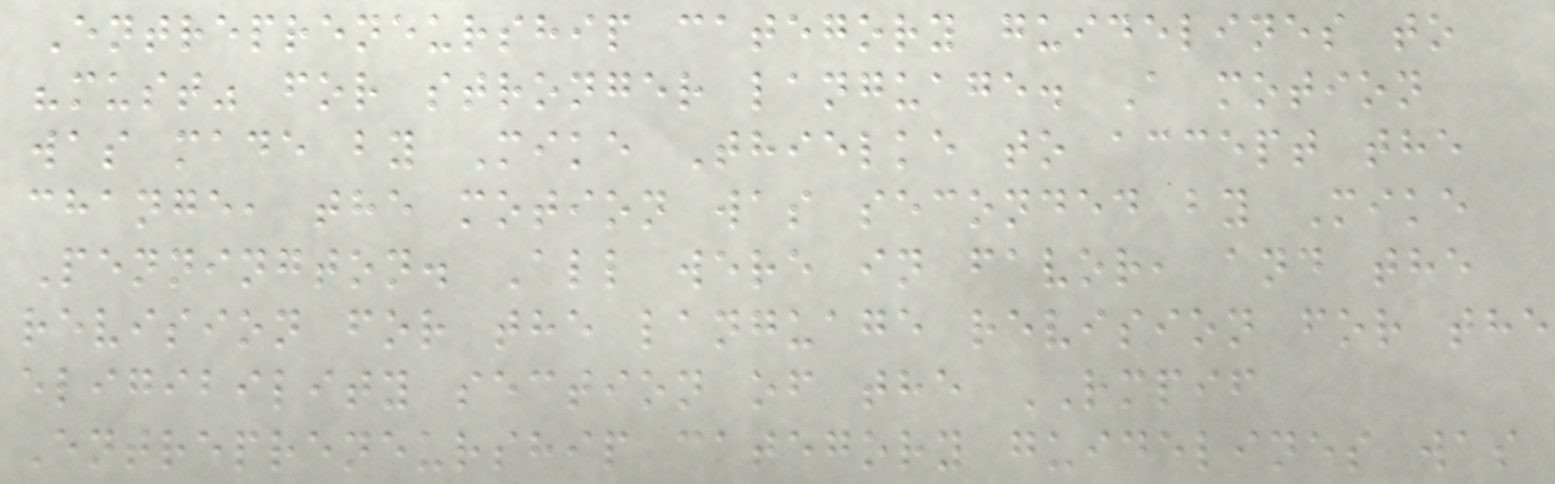Entrepreneurship category guidelines to
"must" for stronger language. A motion
was made by Mike Thielke to accept the
change, the motion was seconded by Mike
Pennington. All were in favor, and the
revision for the language revision for the
eligibility section of the RMPIF
Entrepreneurship category guidelines was
